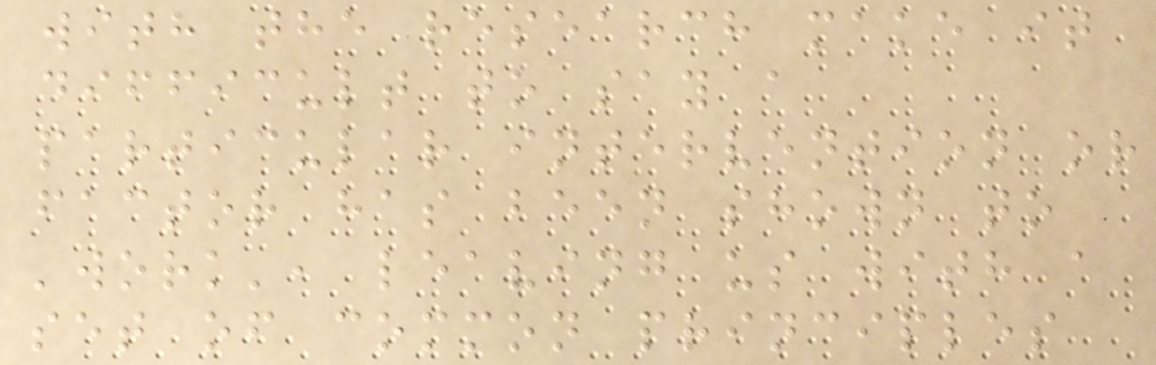with the research make it
difficult to say a
particular intervention or
factor has been shown to
'work', leaving us with a
set of common principles
